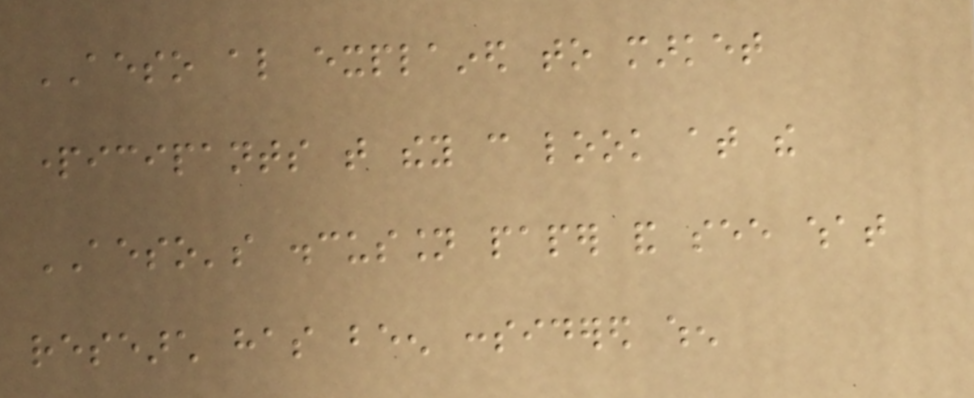AESO also explained to market
participants that they can look at the
AESO's discussion paper and see what
research has been considered when
